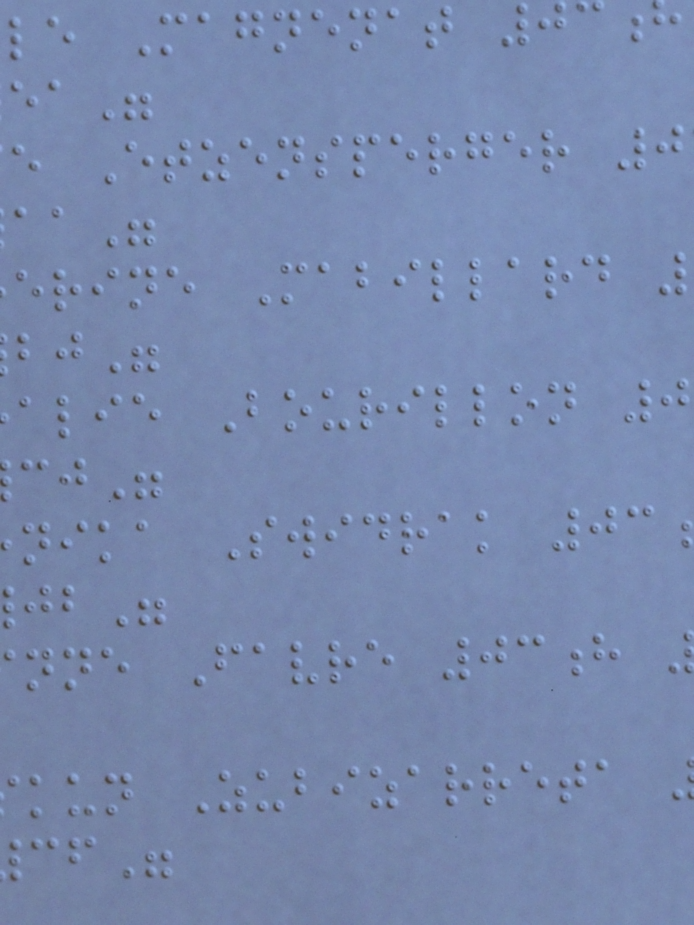le Magnenat 0
e Etzensperger 0
erine Mabillard
alie Bourillon 0
nika Swidrak 03
nne Favre 03h
kun Zubizarreta
